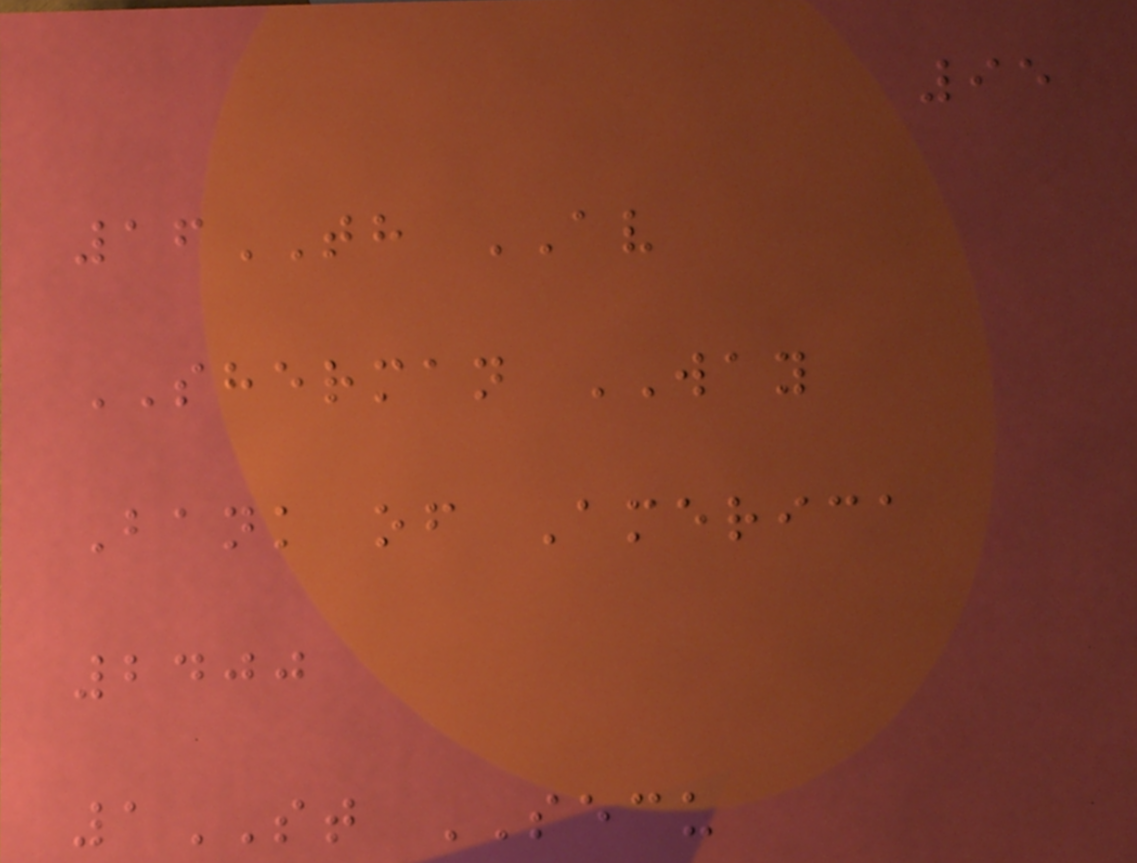95
16TH AV
SHERMAN WAY
Bank of America
2400
1ST SECU
